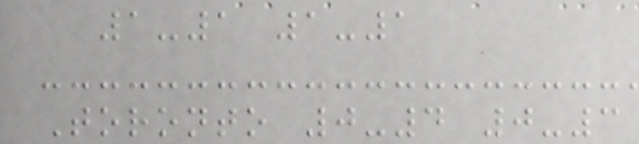1-1 1-1
Toronto 0-4 0-3
